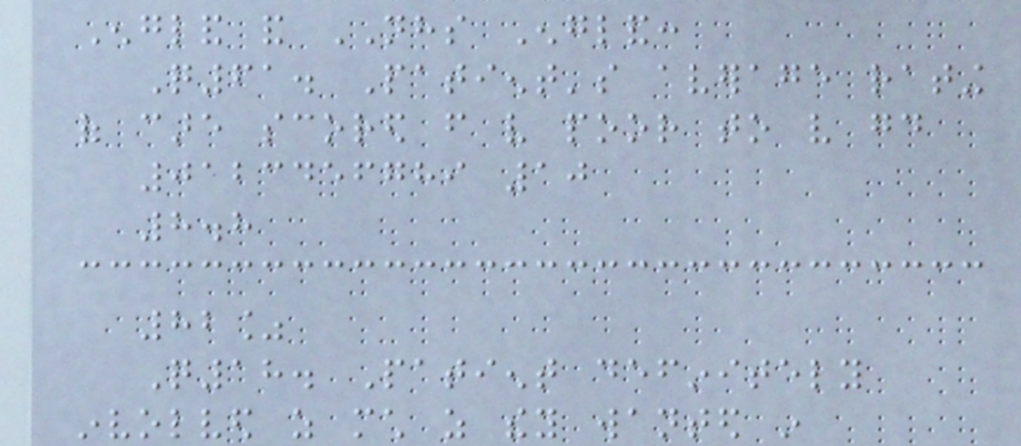England and NHS England:
Q61. Patient's average rating
of care scored from very poor to very good
0123456789 10
8.8
82%
Q18. Patient definitely
involved as much as they wanted in
